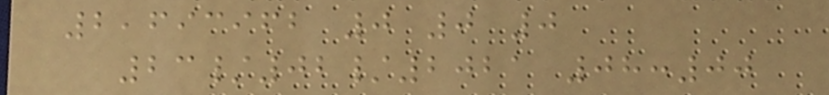2,693962 0 0 0
23/02/2021 08:00
